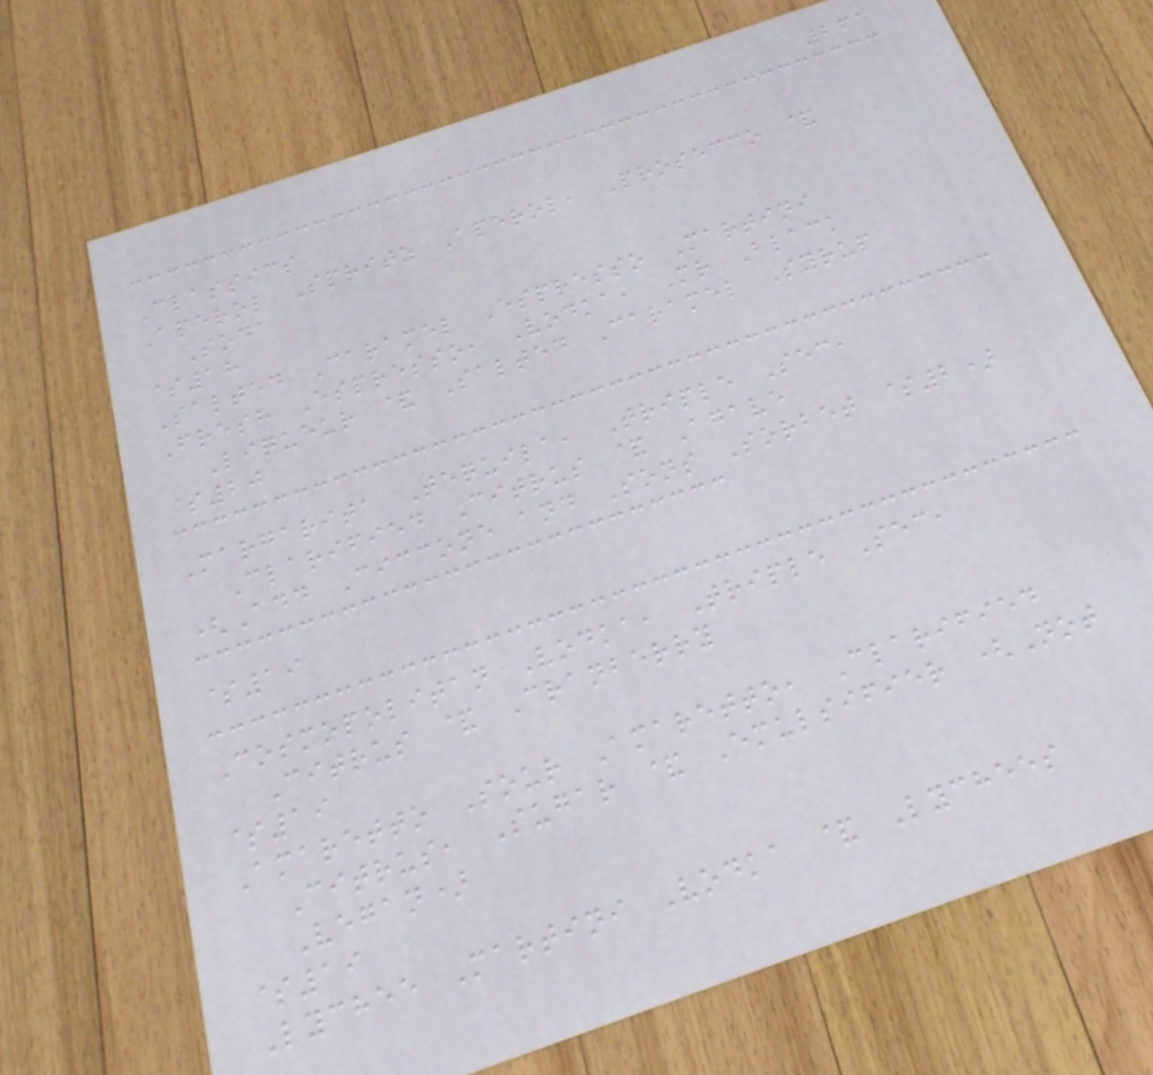261
Classics
Aperol Spritz Aperol, Prosecco &
Soda
$18
Salted Caramel Espresso Martini
Fresh Espresso, Vodka, Mr Black
Liqueur & Salted Caramel Syrup
$20
Margarita Tequila, Triple Sec,
Clarified Citrus & Agave
(Add Ciccone and Sons Sorbet $2)
$19
Cosmopolitan Vodka, Triple Sec,
Citrus & Cranberry
$19
Amaretto Sour Amaretto, Clarified
Citrus, Sugar & Emulsifier (Not
Vegan)
$19
Lychee Martini Vodka & Lychees
